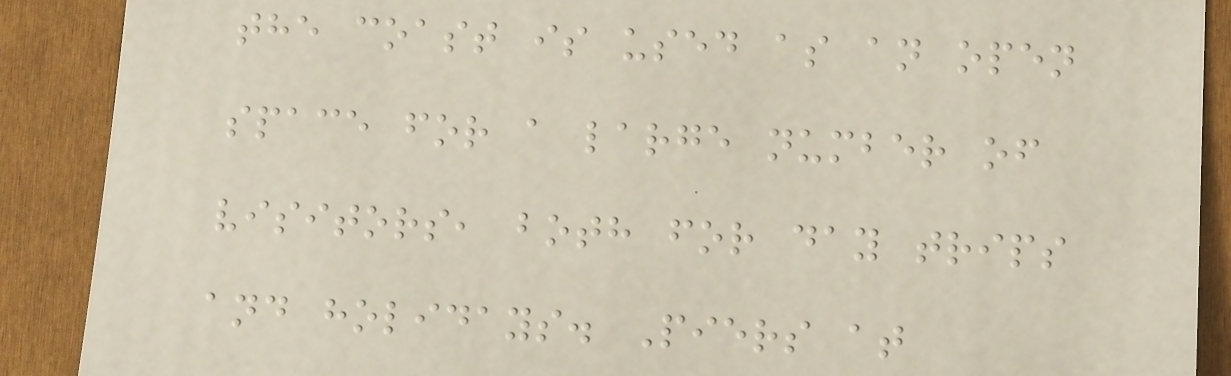the coast is used as an open
space for a large number of
visitors, both for day trips
and holidays. Piers at
